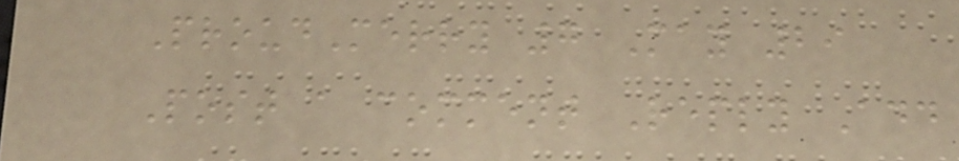ProudMerry 7 May 29
Post a comment Reply Add
